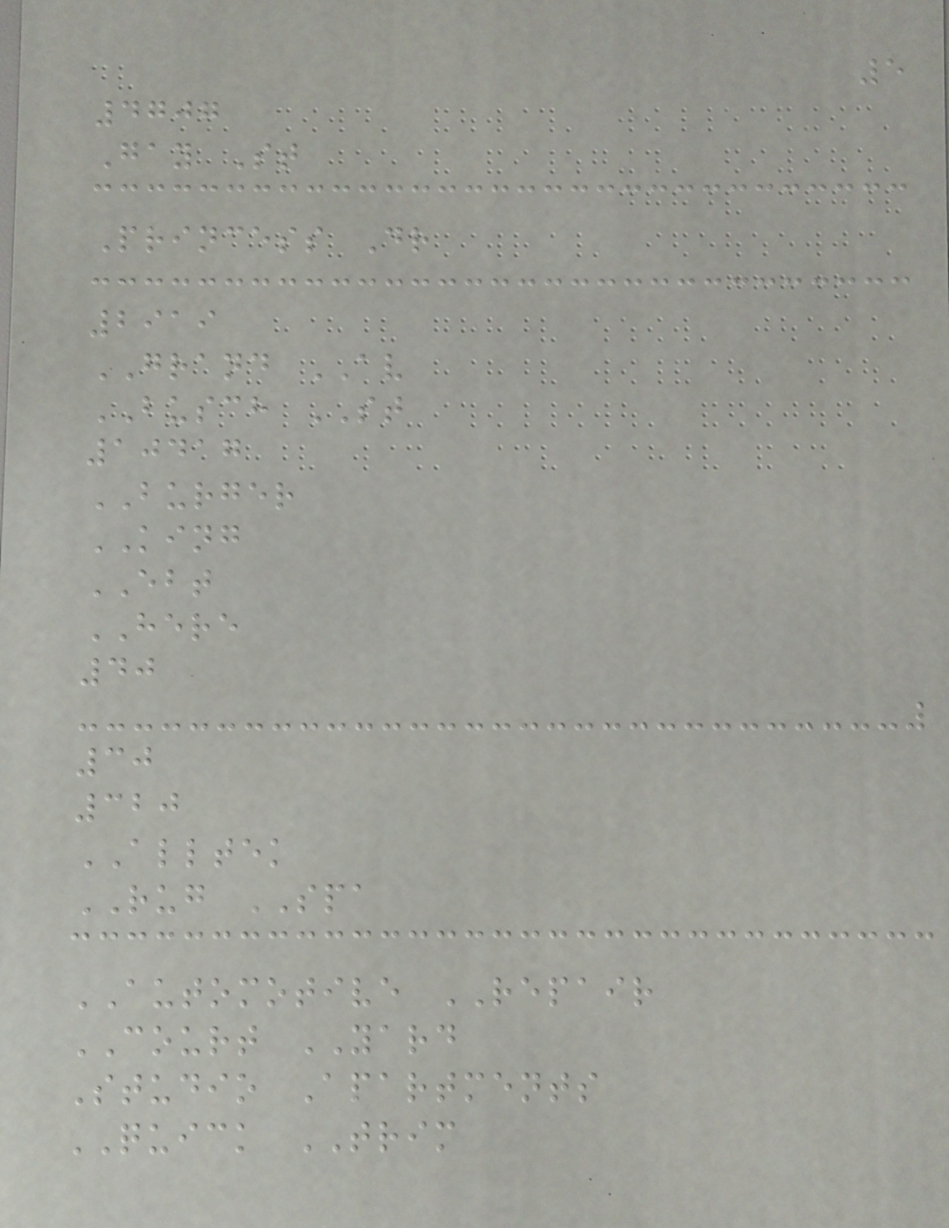5
4707
Gay St
Princess Dr
2919
GRAND AV
BUSCH ST
10417
BURGER
KING
EBT
HERE
40
30
320
ALLTEK
RUG SPA
AUTOMOTIVE REPAIR
COURT YARD
Studio Apartments
QUICK TRIM
